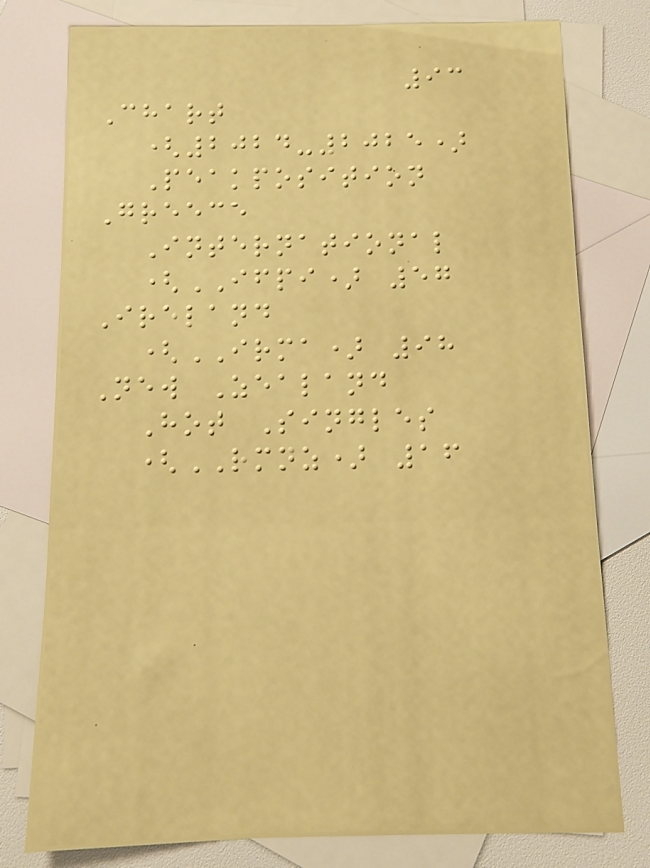93
Chart
(2024-2025)
Peakposition
Greece
International
(IFPI) 57
Ireland
(IRMA) 98
New Zealand
Hot Singles
(RMNZ) 16
